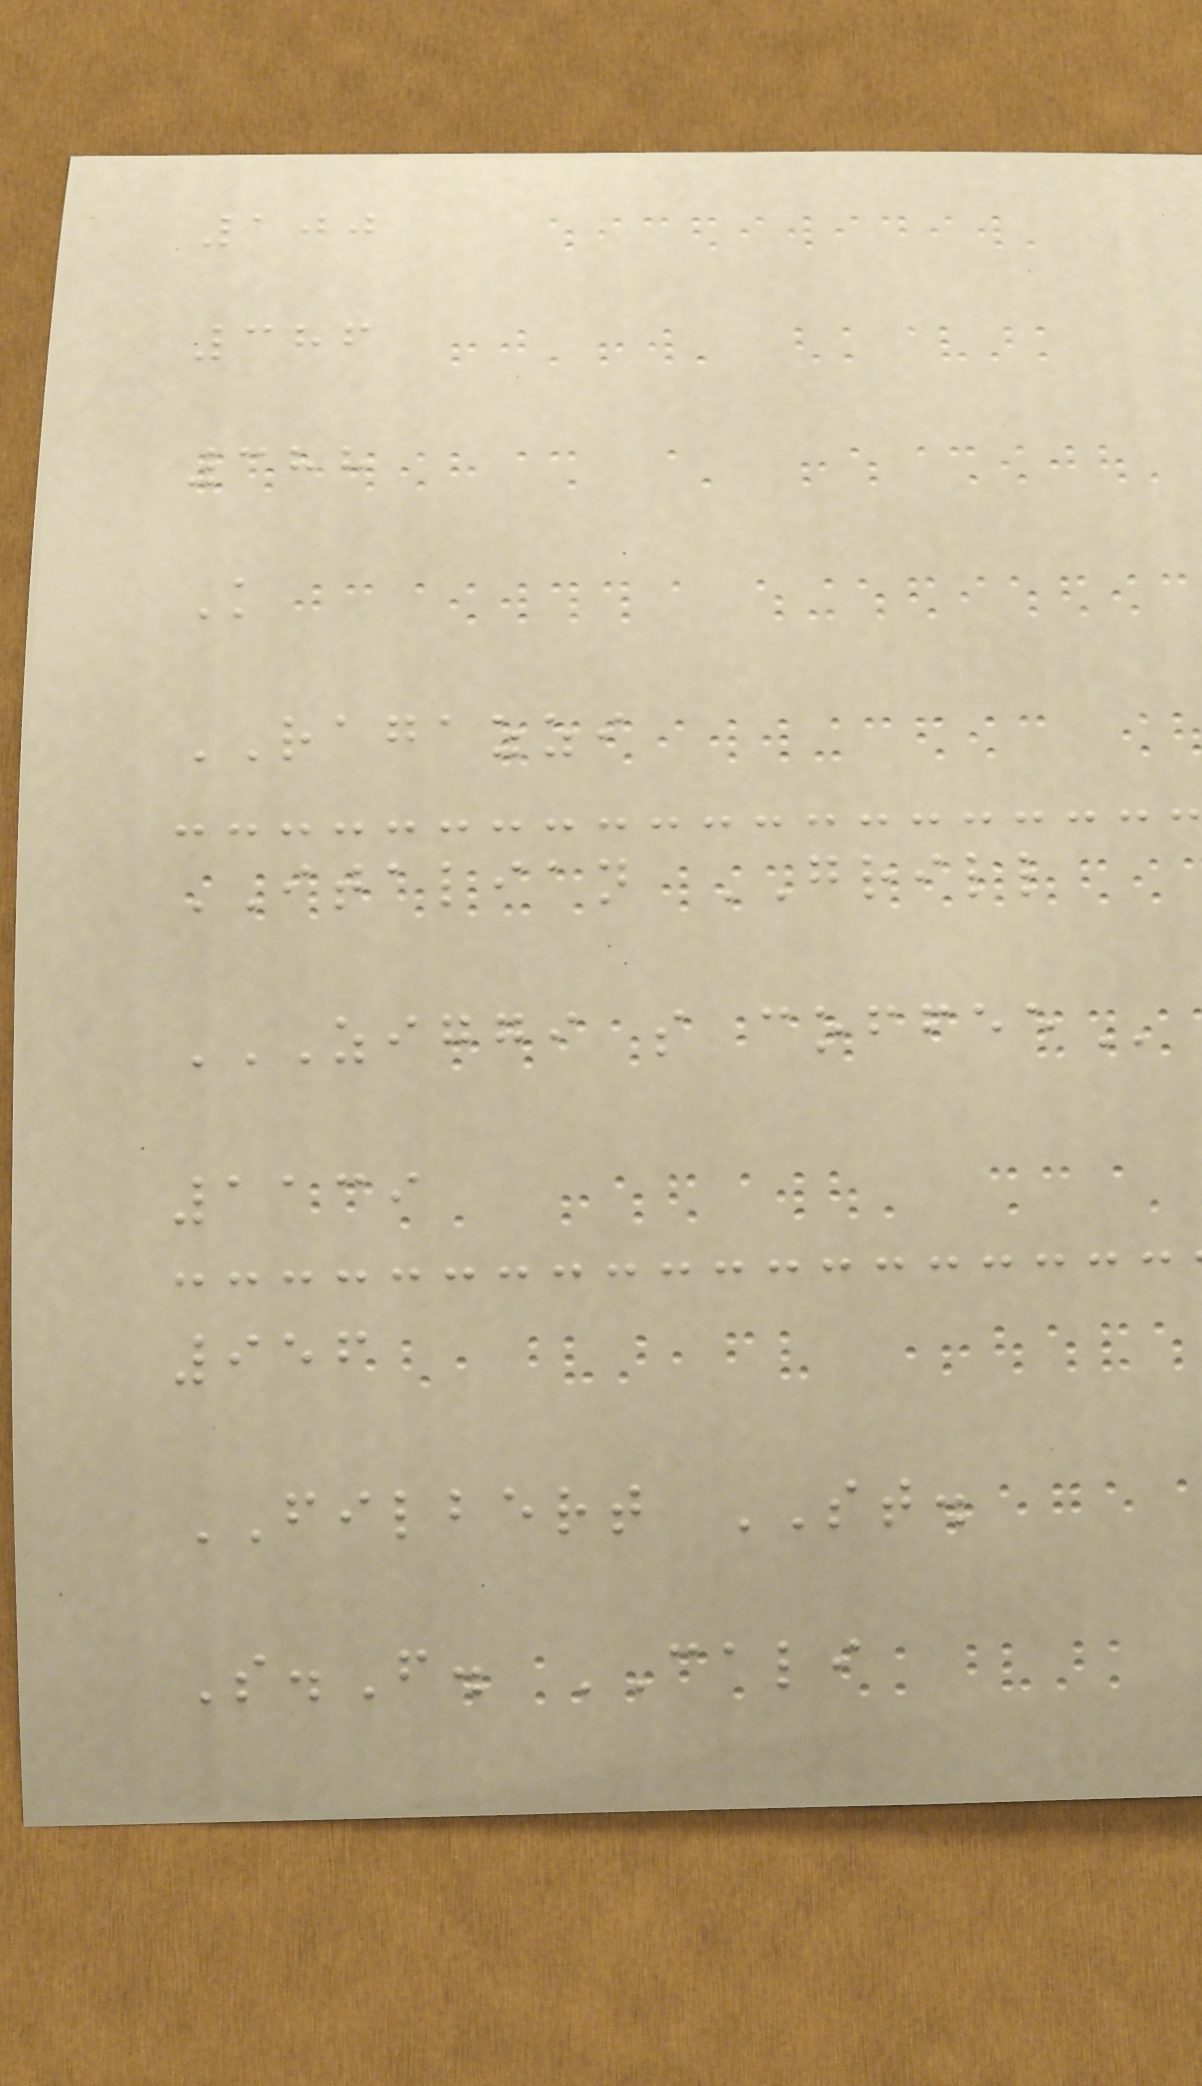100
386
388
K
RAGAZZI
ITALIAN GRILL
ZIGGI S COFFEE
1139
956
FILBERT ST.
S.F. CALI
